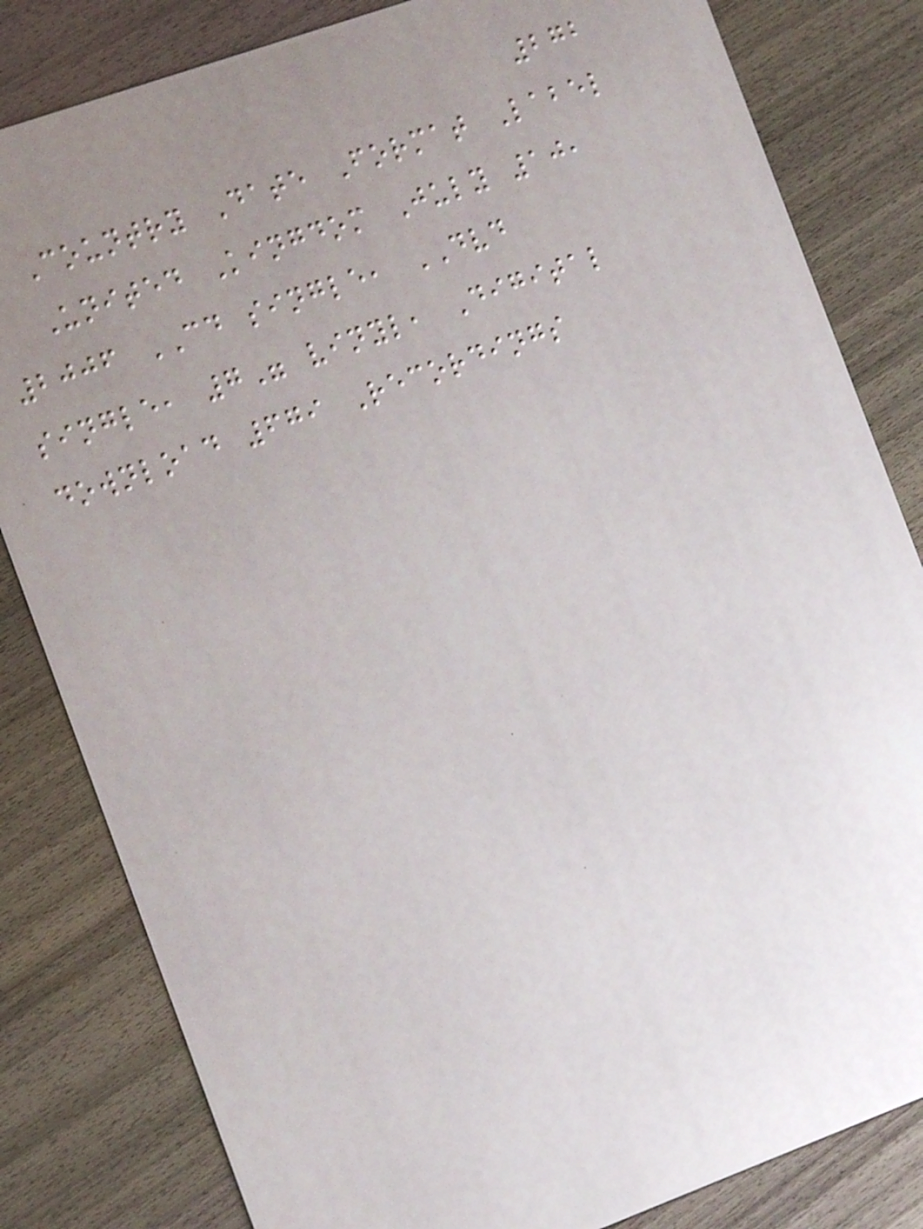272
Country Date Format Label
United Kingdom July 10,
2006 CD single, DVD
single, 7" vinyl, Digital
download 679 Recordings
